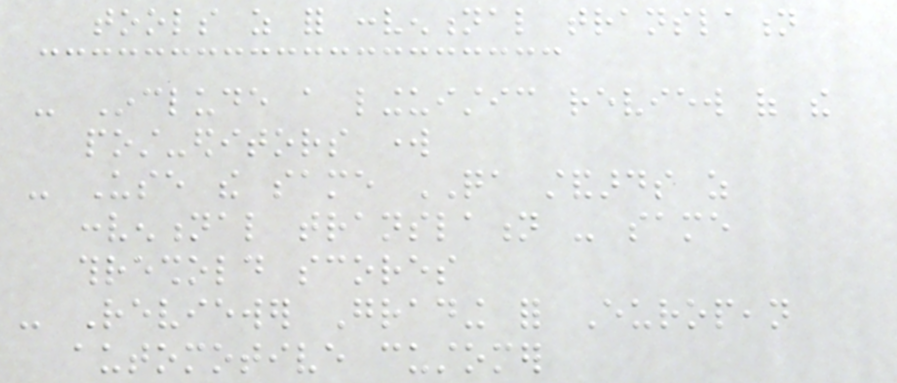tools as for conventional translation
- Include a linguistic review of the
post-editors work
- Use the same QA standards as
conventional translation - same
threshold scores
- Reviewer Grading for European
automotive customer
